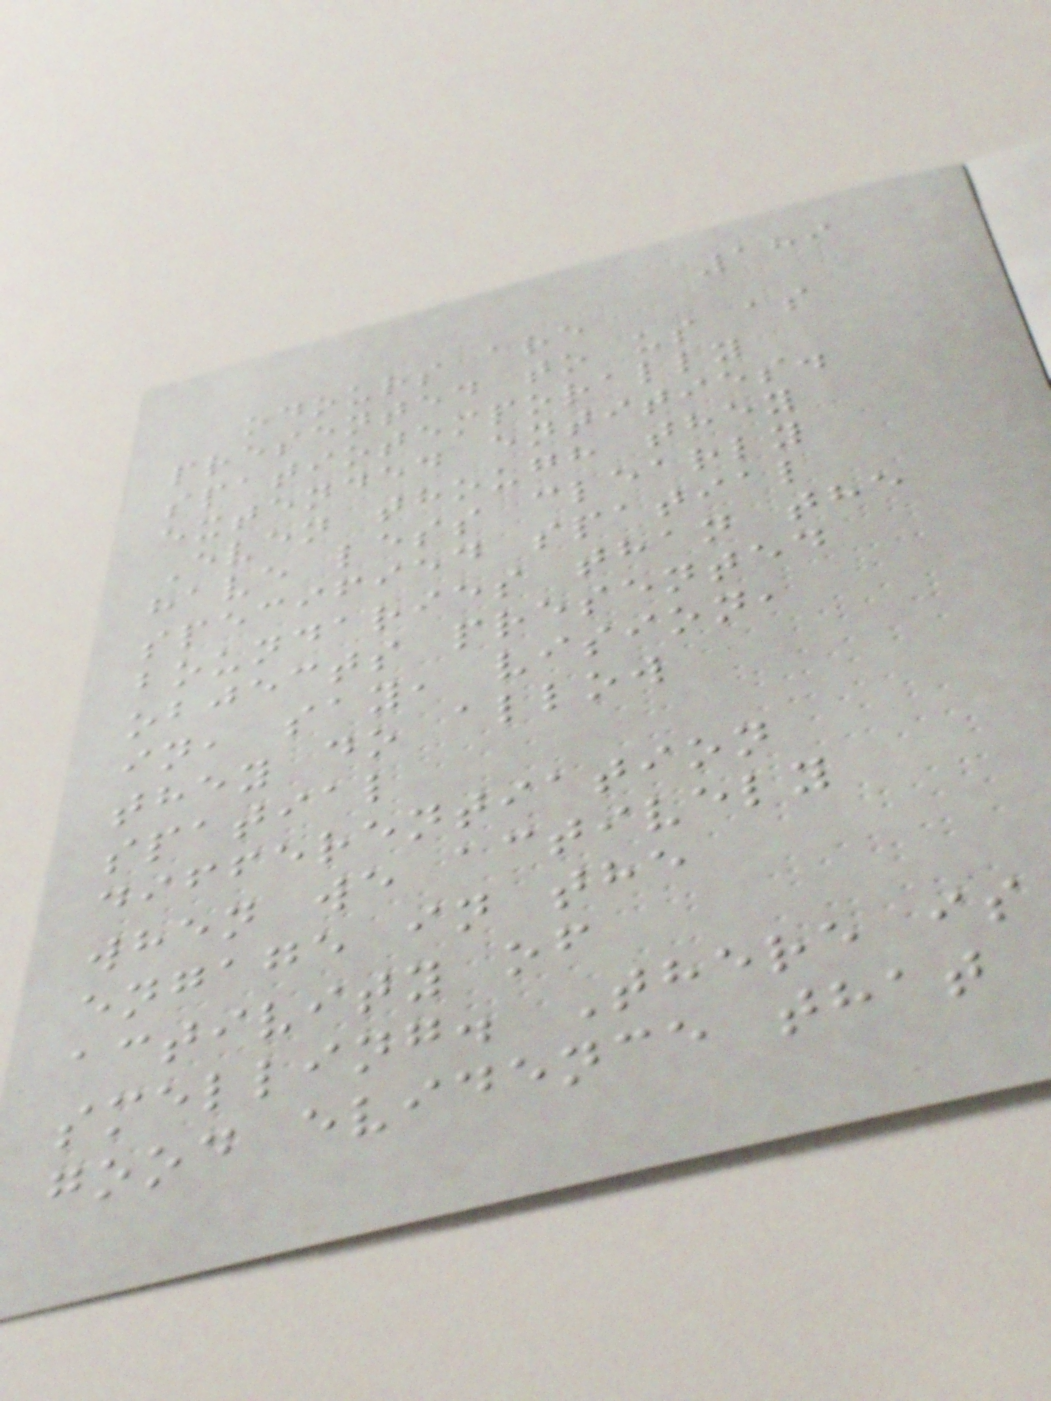189
odours are
presented to us as
spatiotemporally
extended entities.
Even though they
have less clearly
specified spatial
boundaries than the
objects presented
in, say, vision,
they do allow
spatial
differentiation
when we actively
engage in the
activity of
smelling. There is
good evidence that
